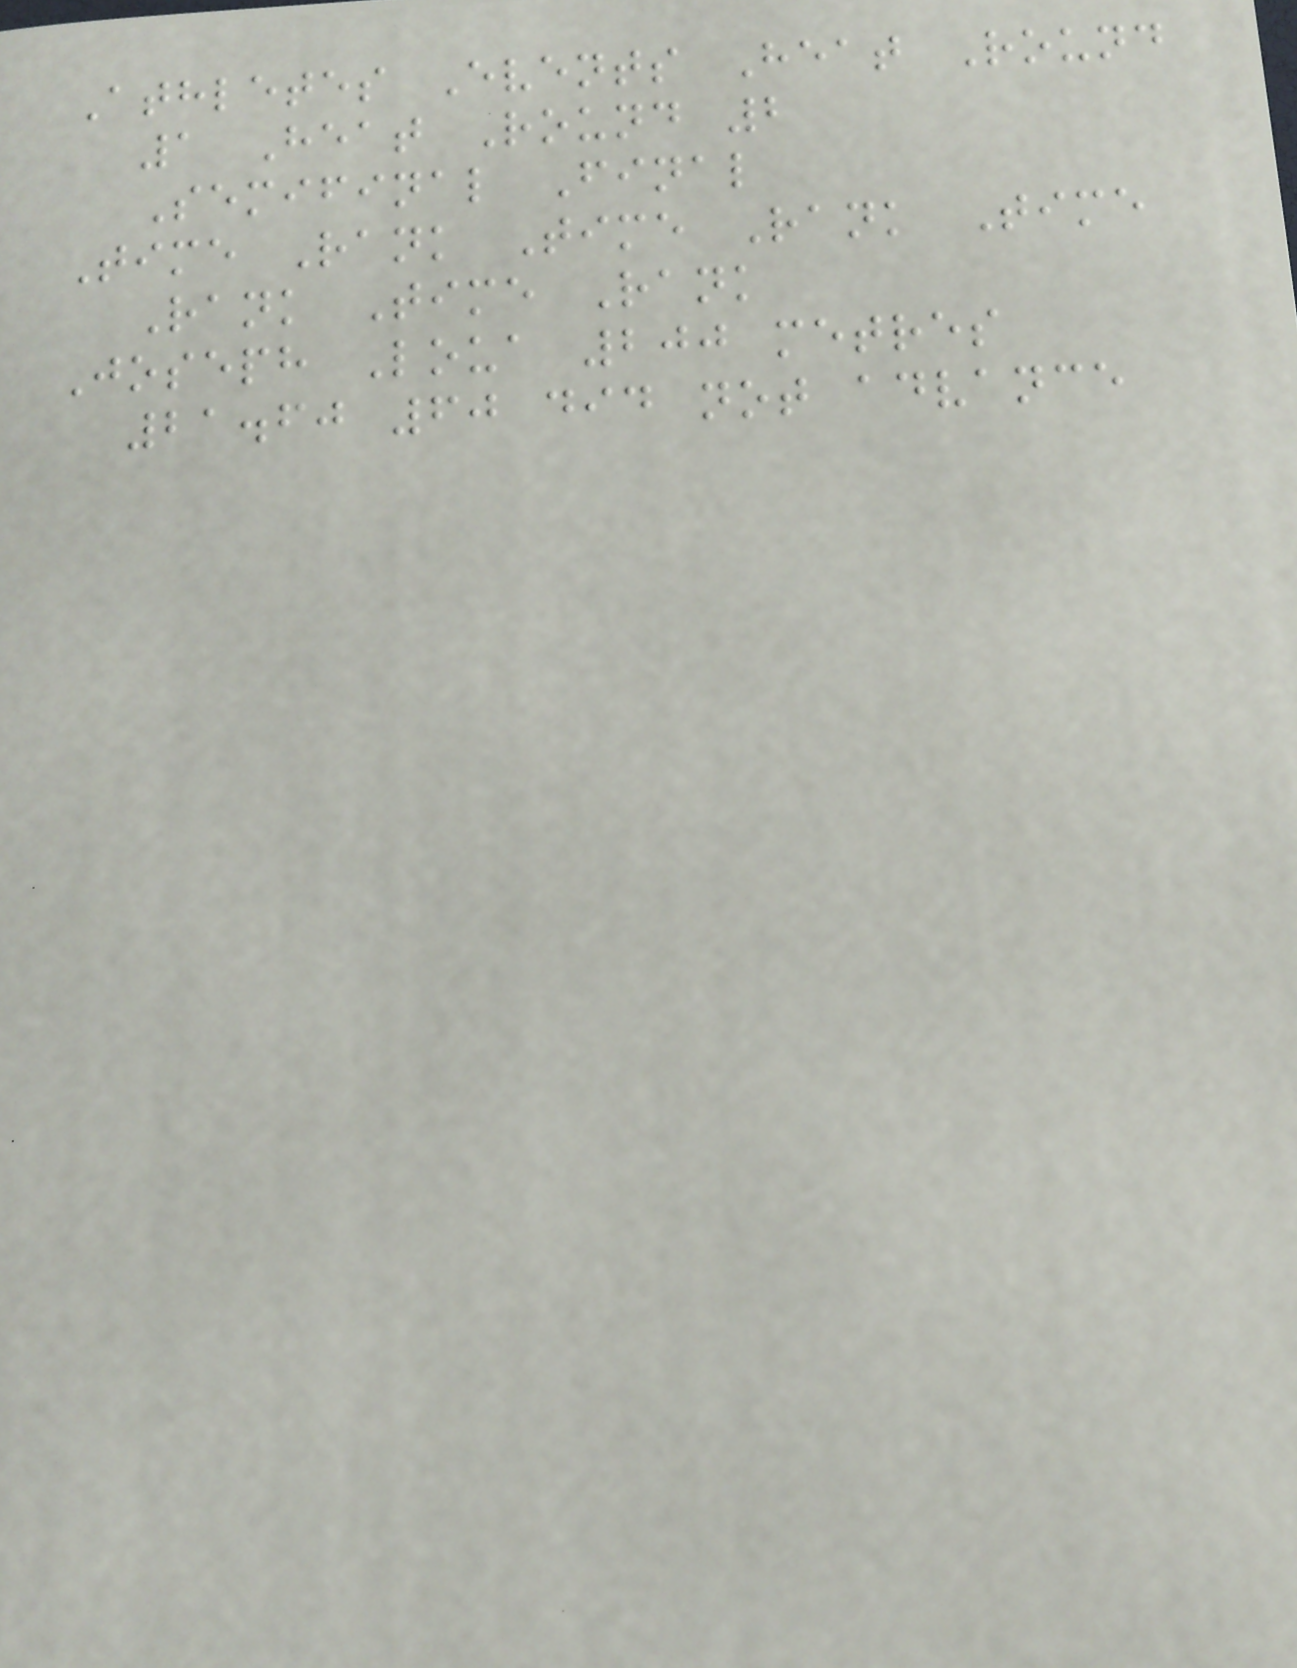Athletes Events Heat Round
1 Heat Round 2
Semifinal Final
Time Rank Time Rank Time
Rank Time Rank
Joseph Loua 200 metres
21.60 60 did not advance
